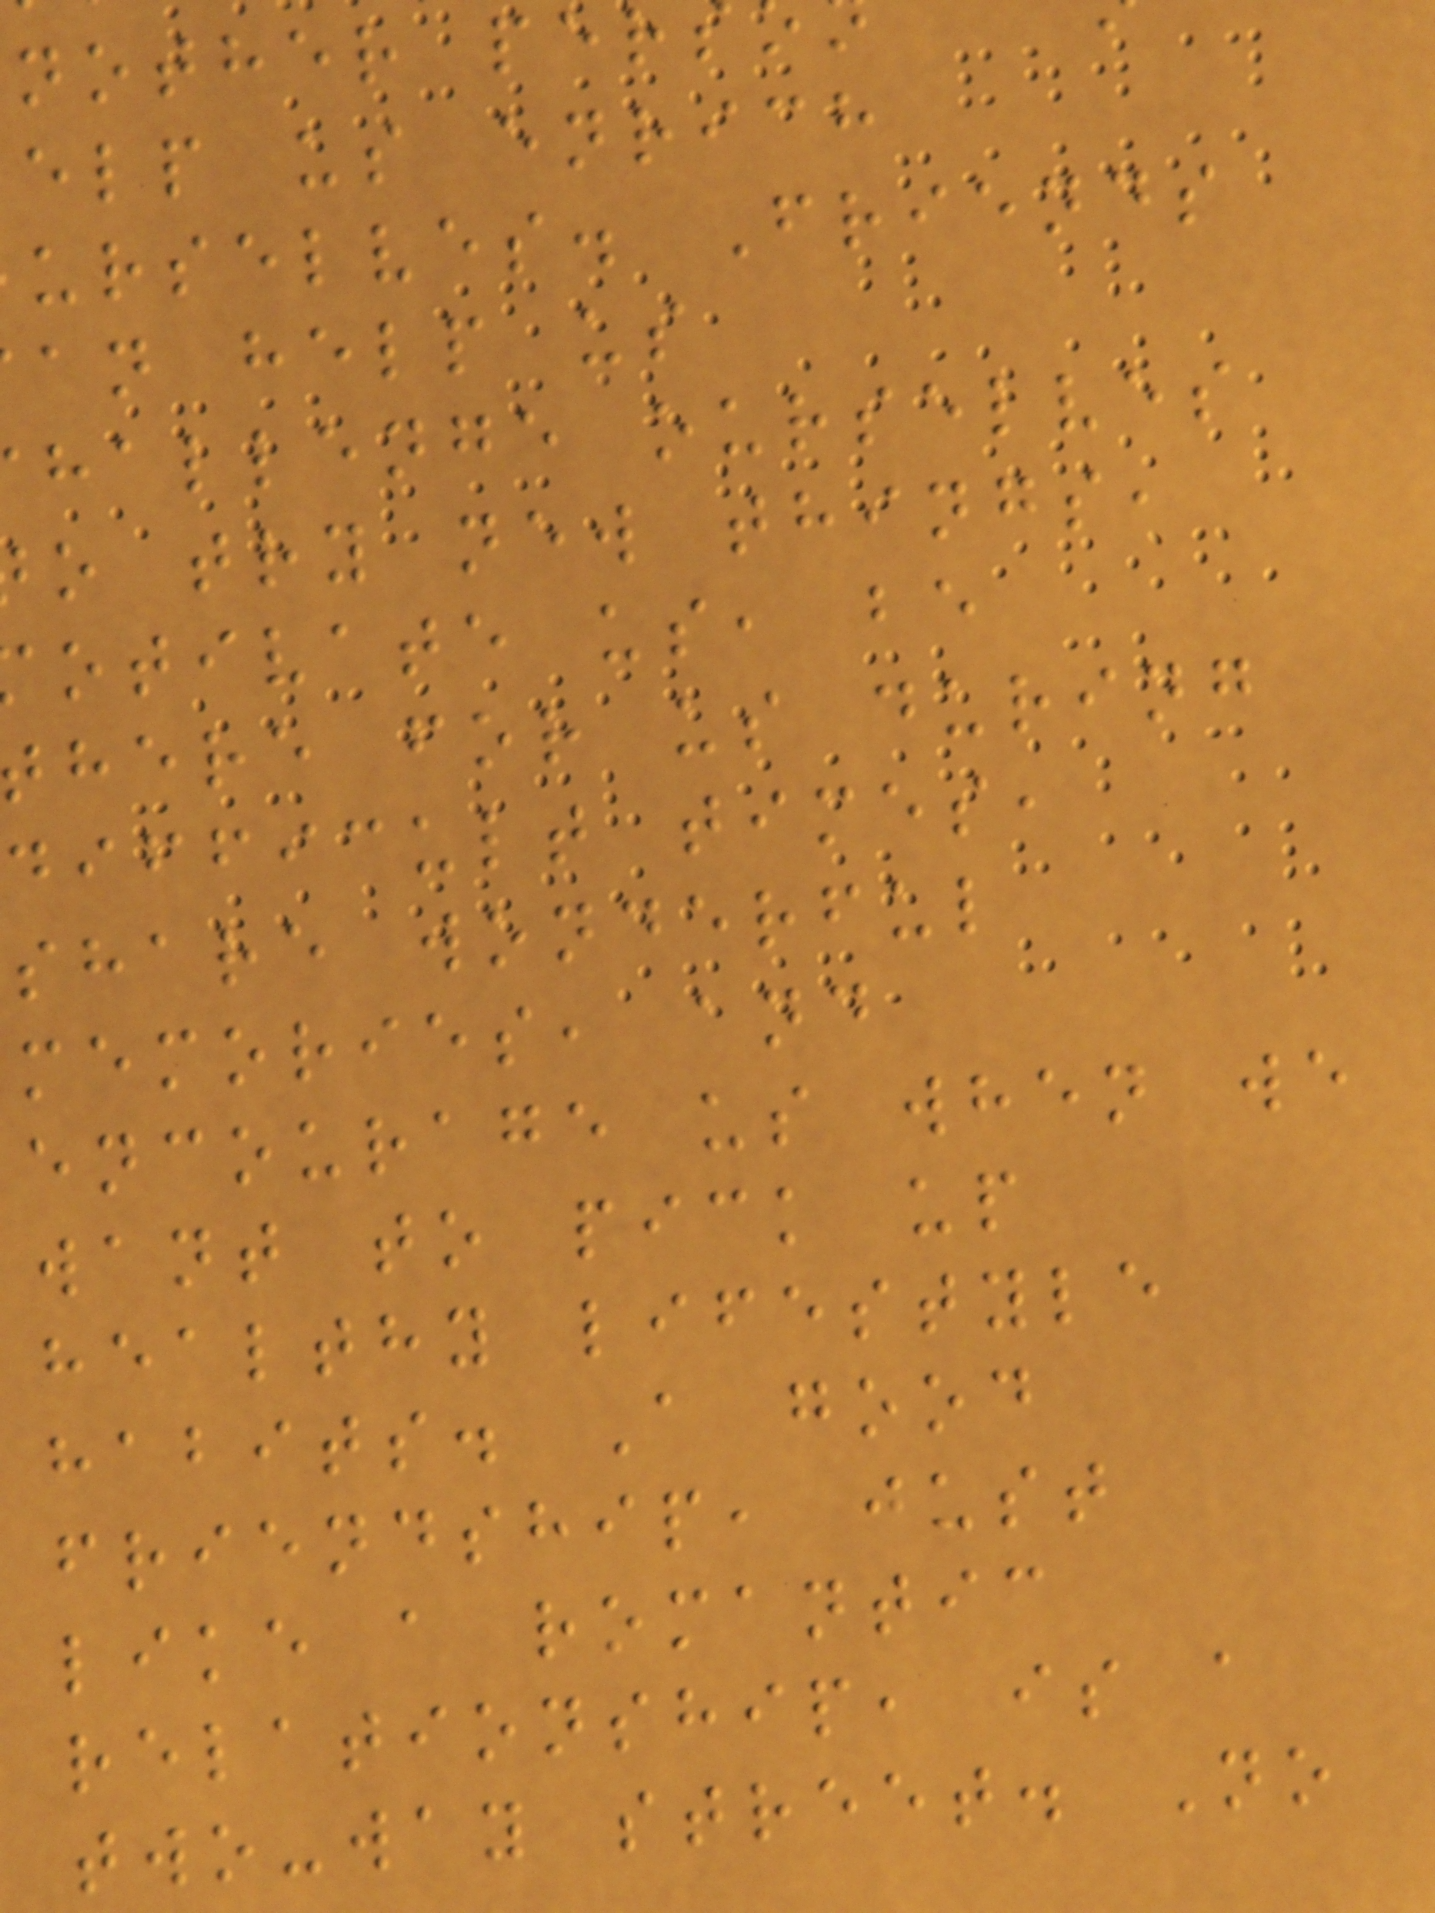nother per
elp us enrich
urselves. Friends
an help us
hallenge ourselves
o try new things,
otivate us, be
here for us during
difficult times,
share wonderful
memories, and
encourage us when we
want to pick up
healthy lifestyle
habits. A good
friendship, just
like a romantic
relationship, is a
two-way street. No
